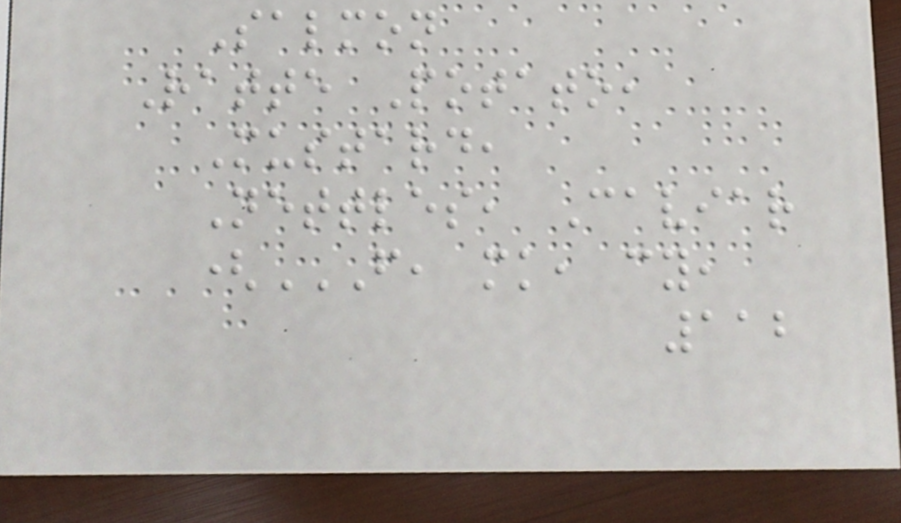Salmon
Ratte Potato,
Mustard,
Nettles, Caviar
(F, MK, CY,
112
